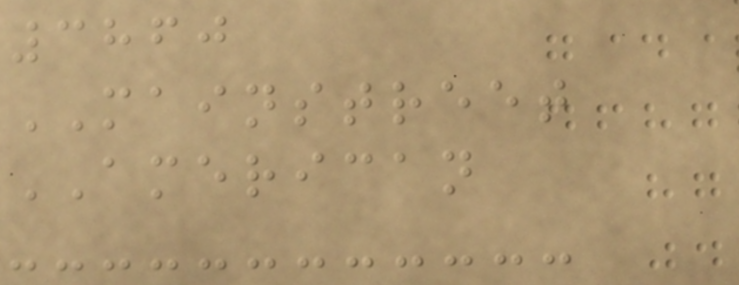3860
MAINSTREET
AMERICAN
